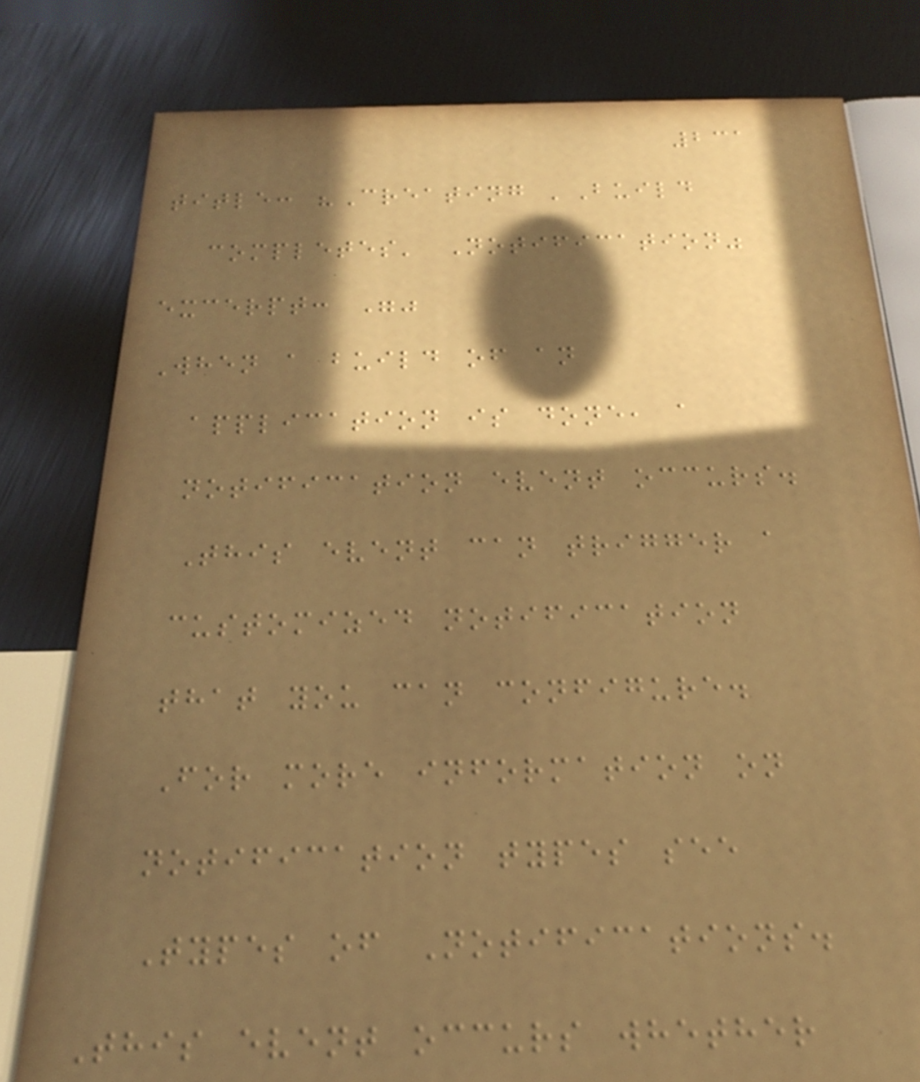231
title: "Creating 'Build
completes' Notification"
excerpt: ""
When a build of an
application is done, a
notification event occurs.
This event can trigger a
customized notification
that you can configure.
For more information on
notification types see
Types of Notifications.
This event occurs whether
